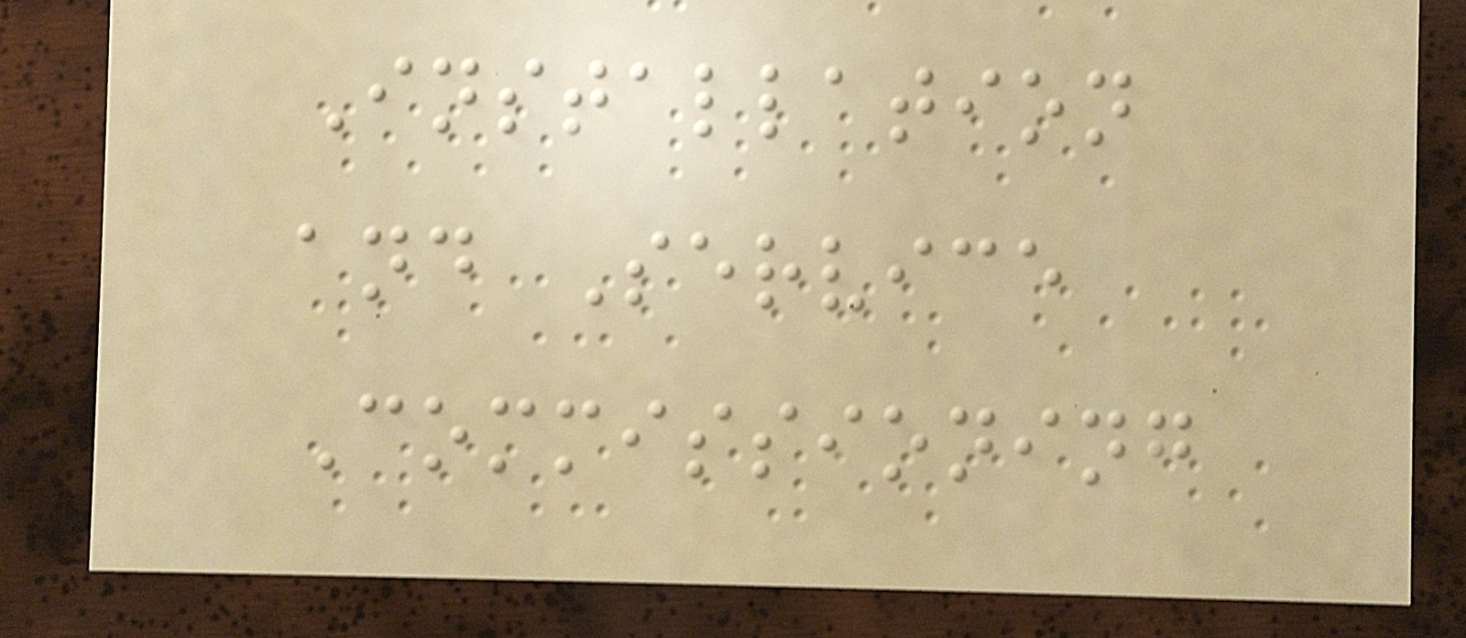Installation
and Service
Commissioning
